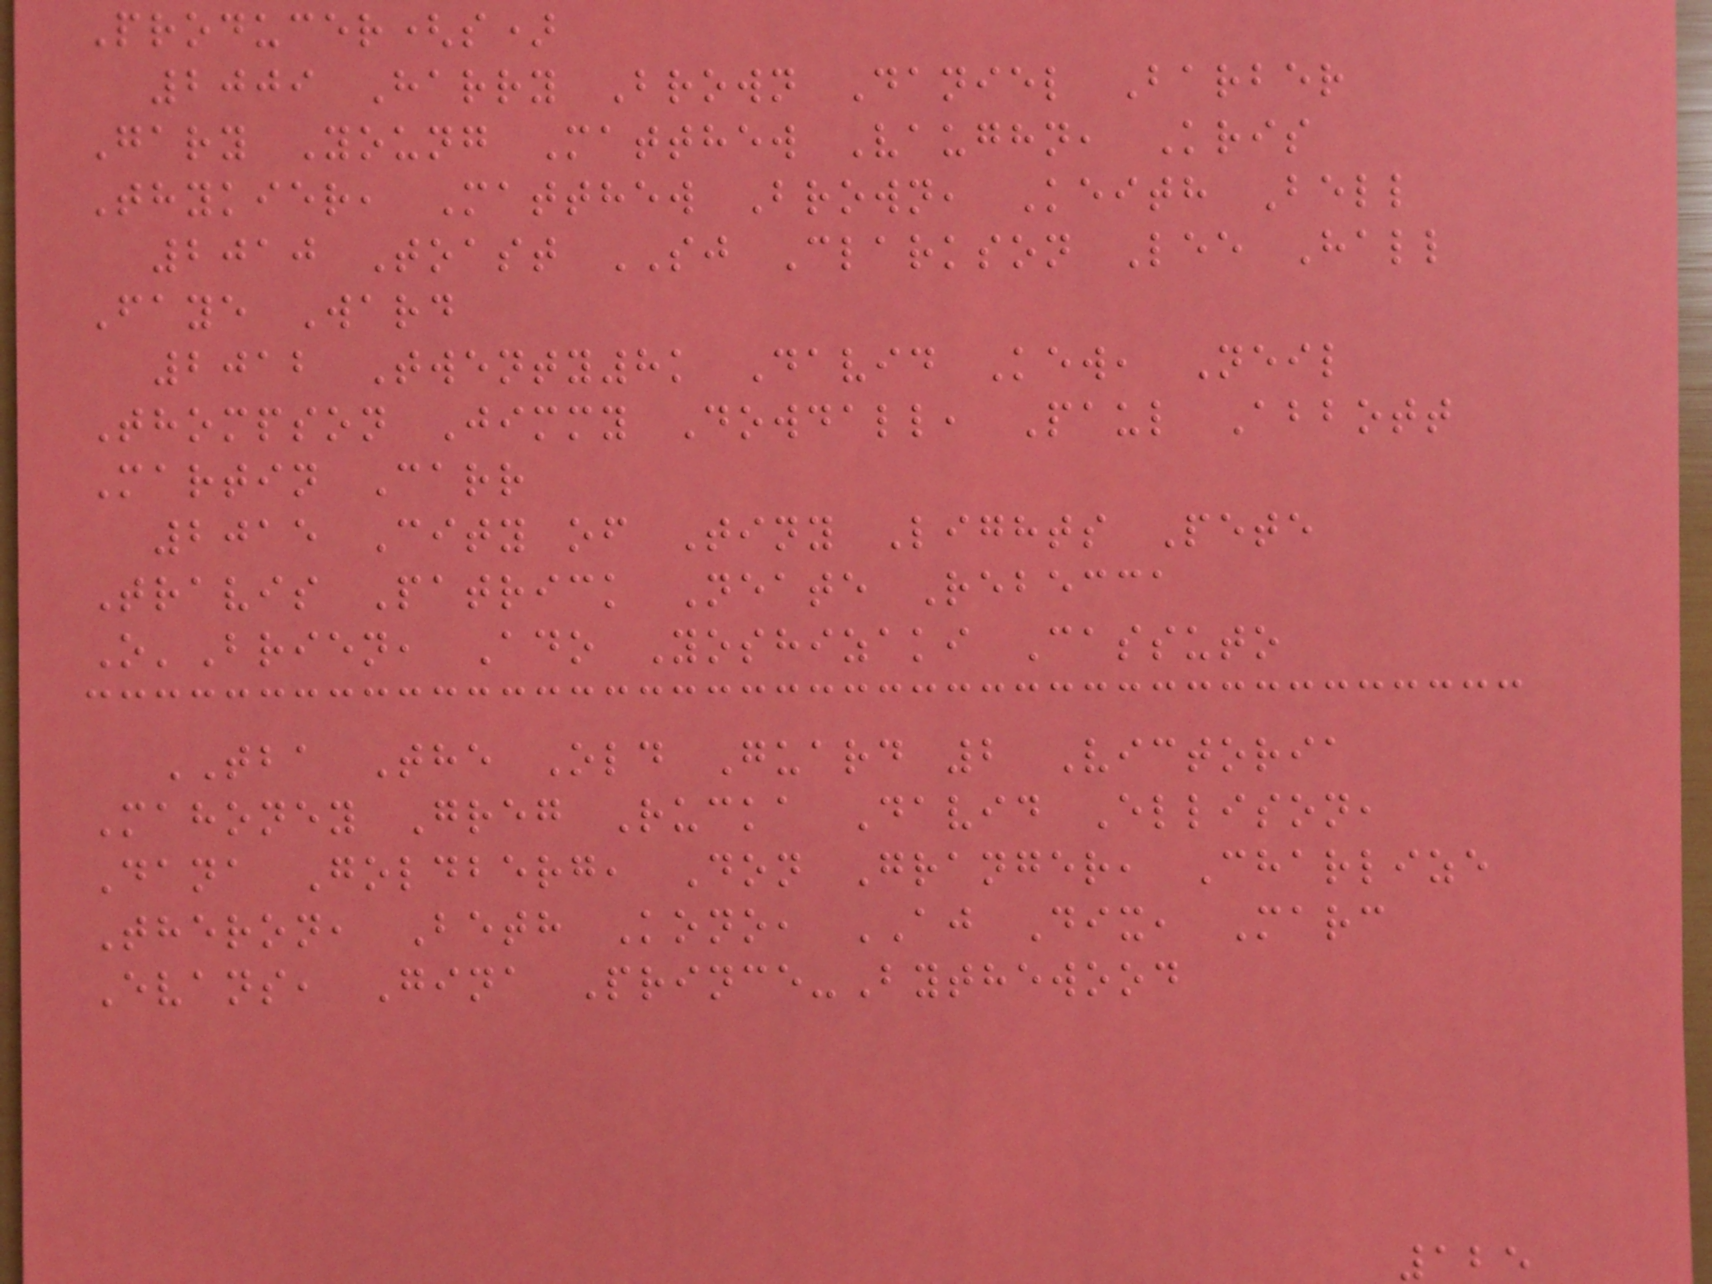Producer(s)
2009 Harry Brown Daniel Barber
Gary Young Matthew Vaughn, Kris
Thykier, Matthew Brown, Keith Bell
2010 Toast SJ Clarkson Lee Hall
Faye Ward
2012 Twenty8k David Kew, Neil
Thompson Jimmy Dowdall, Paul Abbott
Martin Carr
2015 City of Tiny Lights Pete
Travis Patrick Neate Rebecca
O'Brien, Ado Yoshizaki Cassuto
TBA The Old Guard 2 Victoria
Mahoney Greg Rucka David Ellison,
Dana Goldberg, Don Granger, Charlize
Theron, Beth Kono, AJ Dix, Marc
Evans, Gina Prince-Bythewood
125
